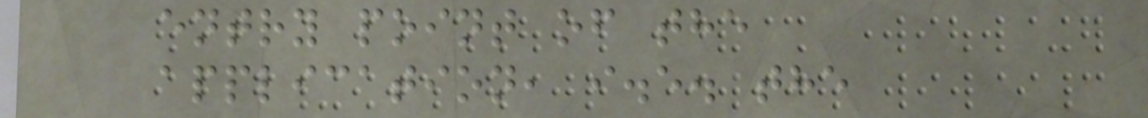entry point of the
application, i.e. the
